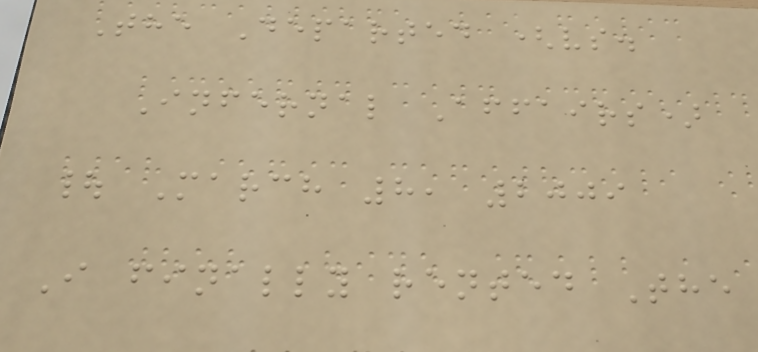The Departed (vs.
Infernal Affairs)
| March 8, 2009
I finally rented The
